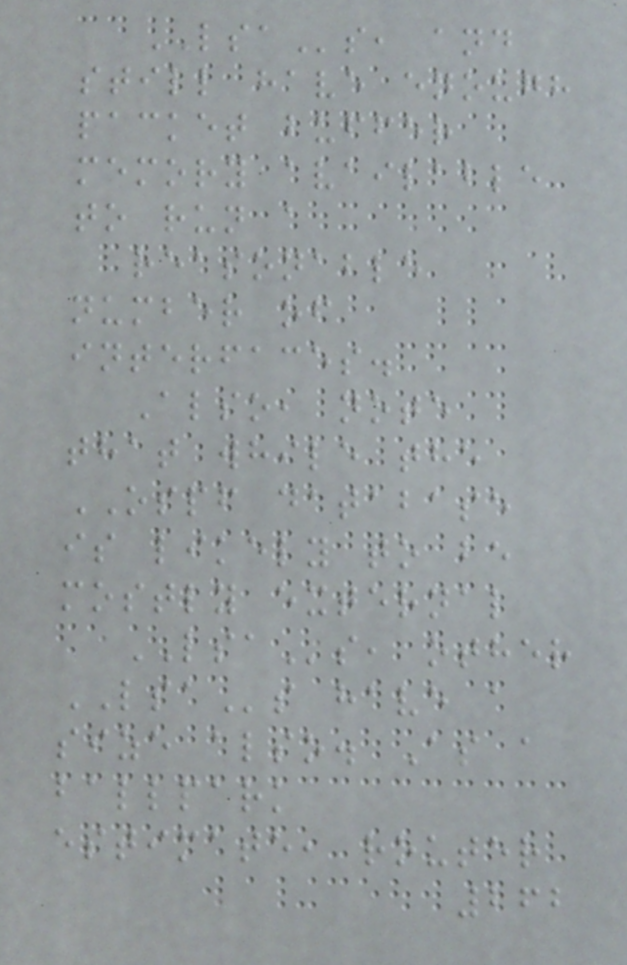LSAs, and
still have enough
packet buffer
memory available
to run a
reasonable
number of
interfaces.
Also, note
that while the
OSPF database
is likely to be
mostly external
LSAs, other
LSAs have a
size also. As a
ballpark
estimate, router
262
